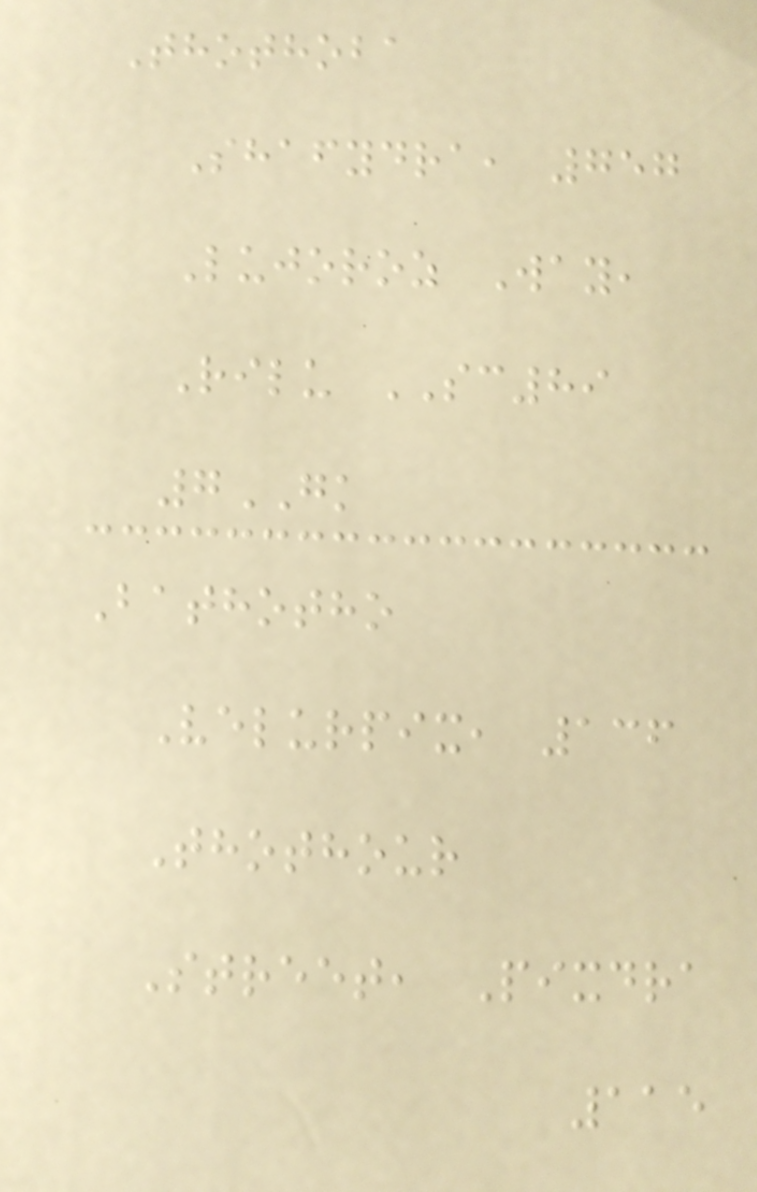Thothoba
Shafydra, 757
Lujoroz Way,
Rilu SC89
7GK
Bathotho
Velurpix, 136
Thothour
Street, Pixdra
115
